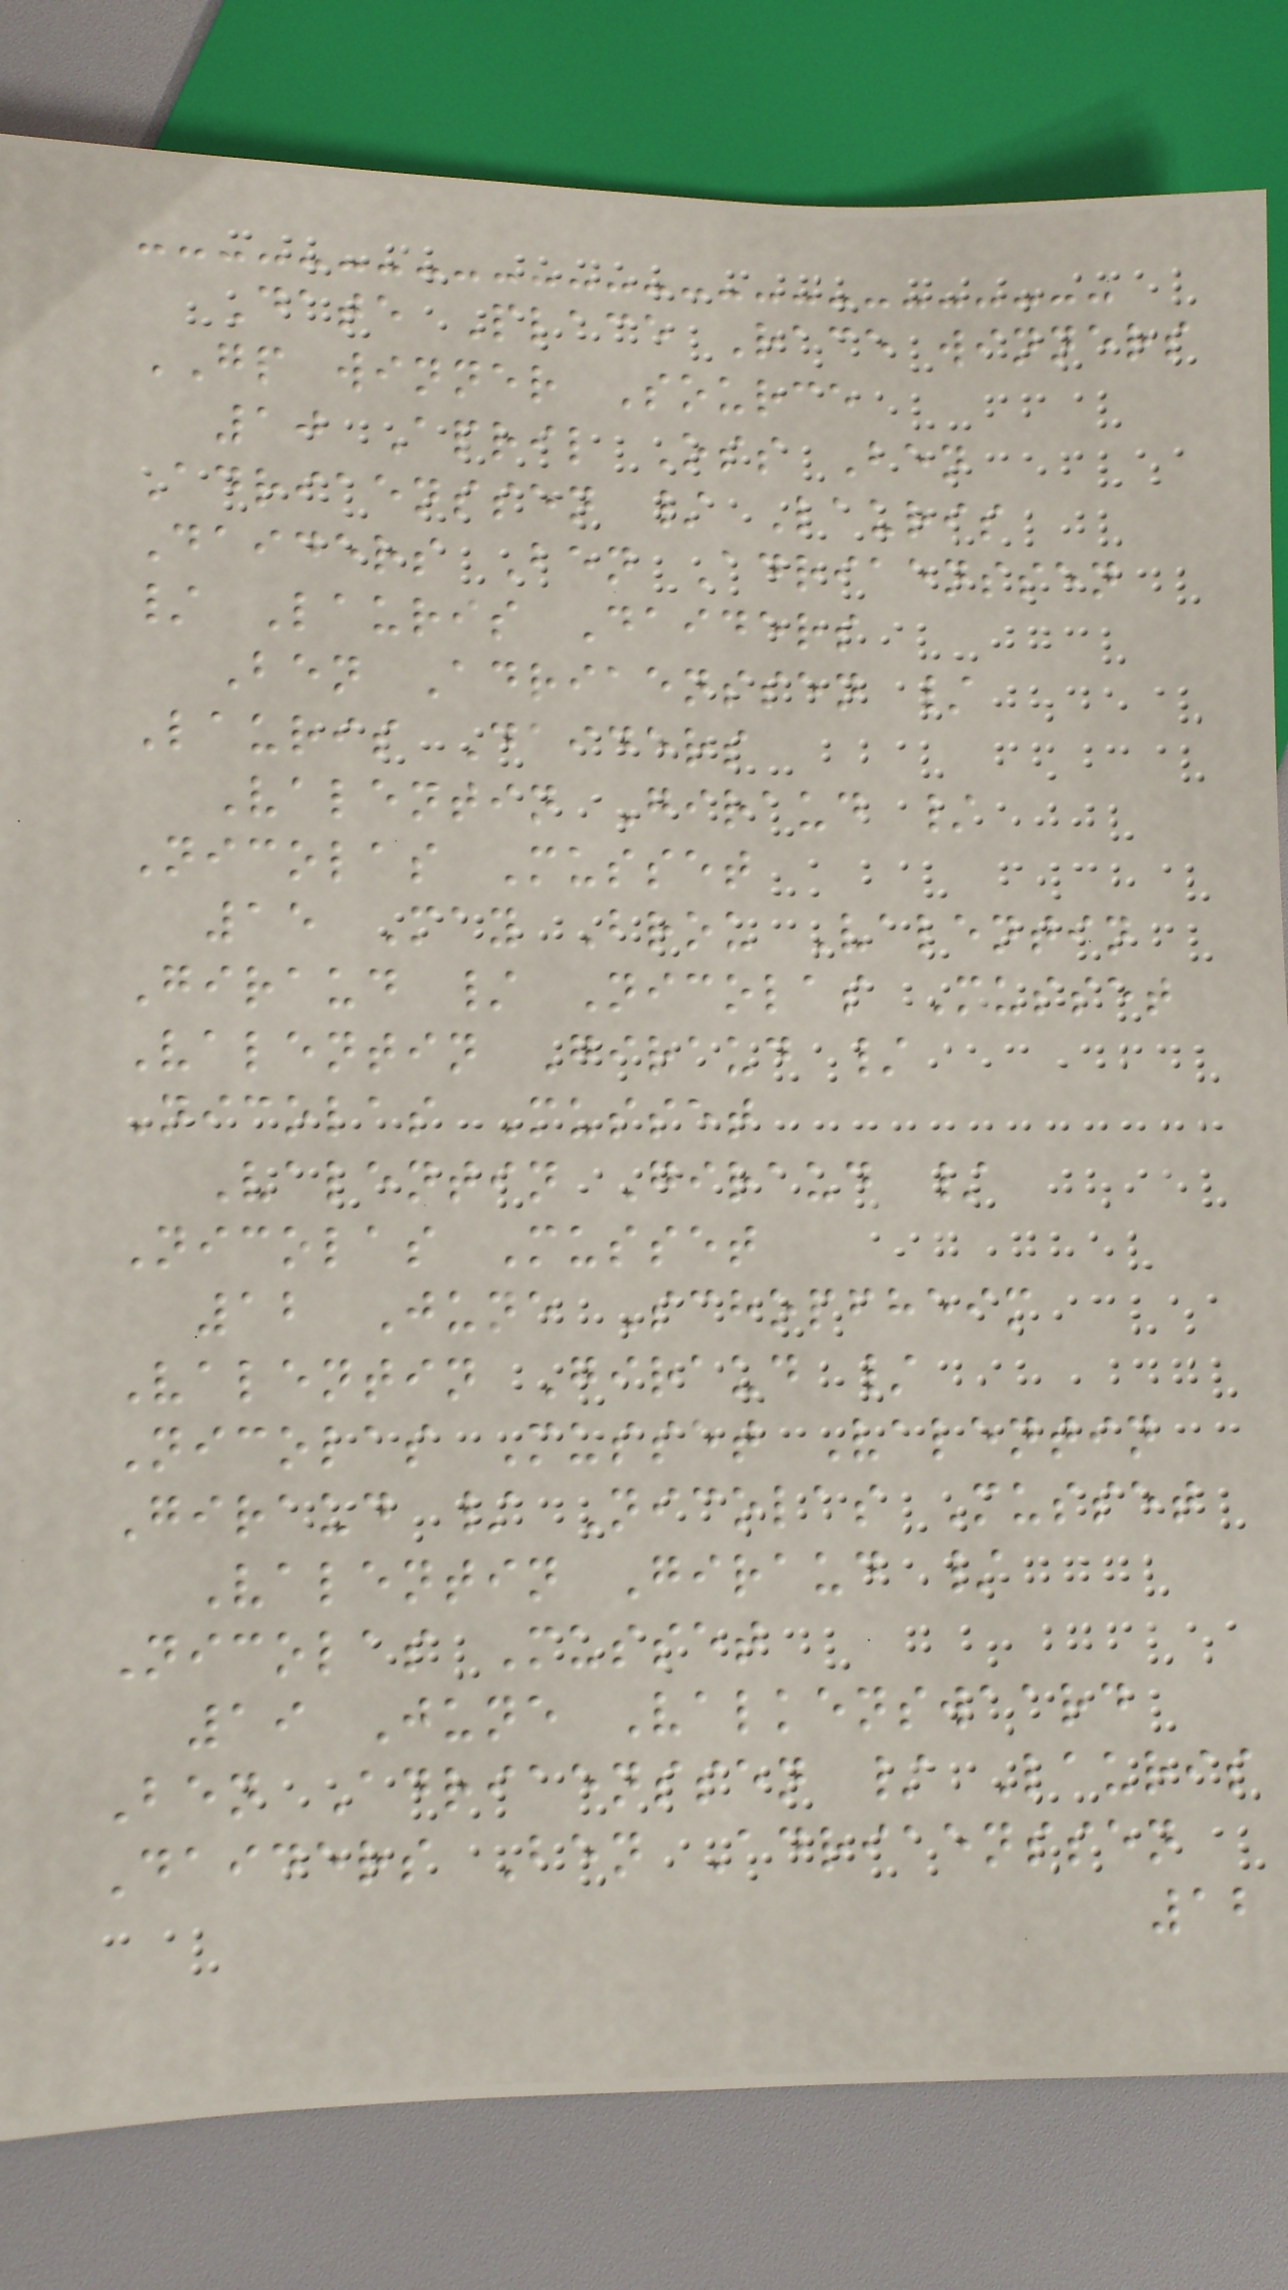Date Place Race winners
GP winner Source
10 April Oss Ben
Adriaenssen / Lauris
Daiders Ben Adriaenssen
/ Lauris Daiders
Ben Adriaenssen /
Lauris Daiders
Valentin Giraud /
Nicolas Musset
15 May Brou Valentin
Giraud / Nicolas Musset
Valentin Giraud /
Nicolas Musset
Valentin Giraud /
Nicolas Musset
12 June Schopfheim
Valentin Giraud /
Nicolas Musset Valentin
Giraud / Nicolas Musset
Valentin Giraud /
Nicolas Musset
19 June Valkenswaard
Ben Adriaenssen / Lauris
Daiders Ben Adriaenssen
12
